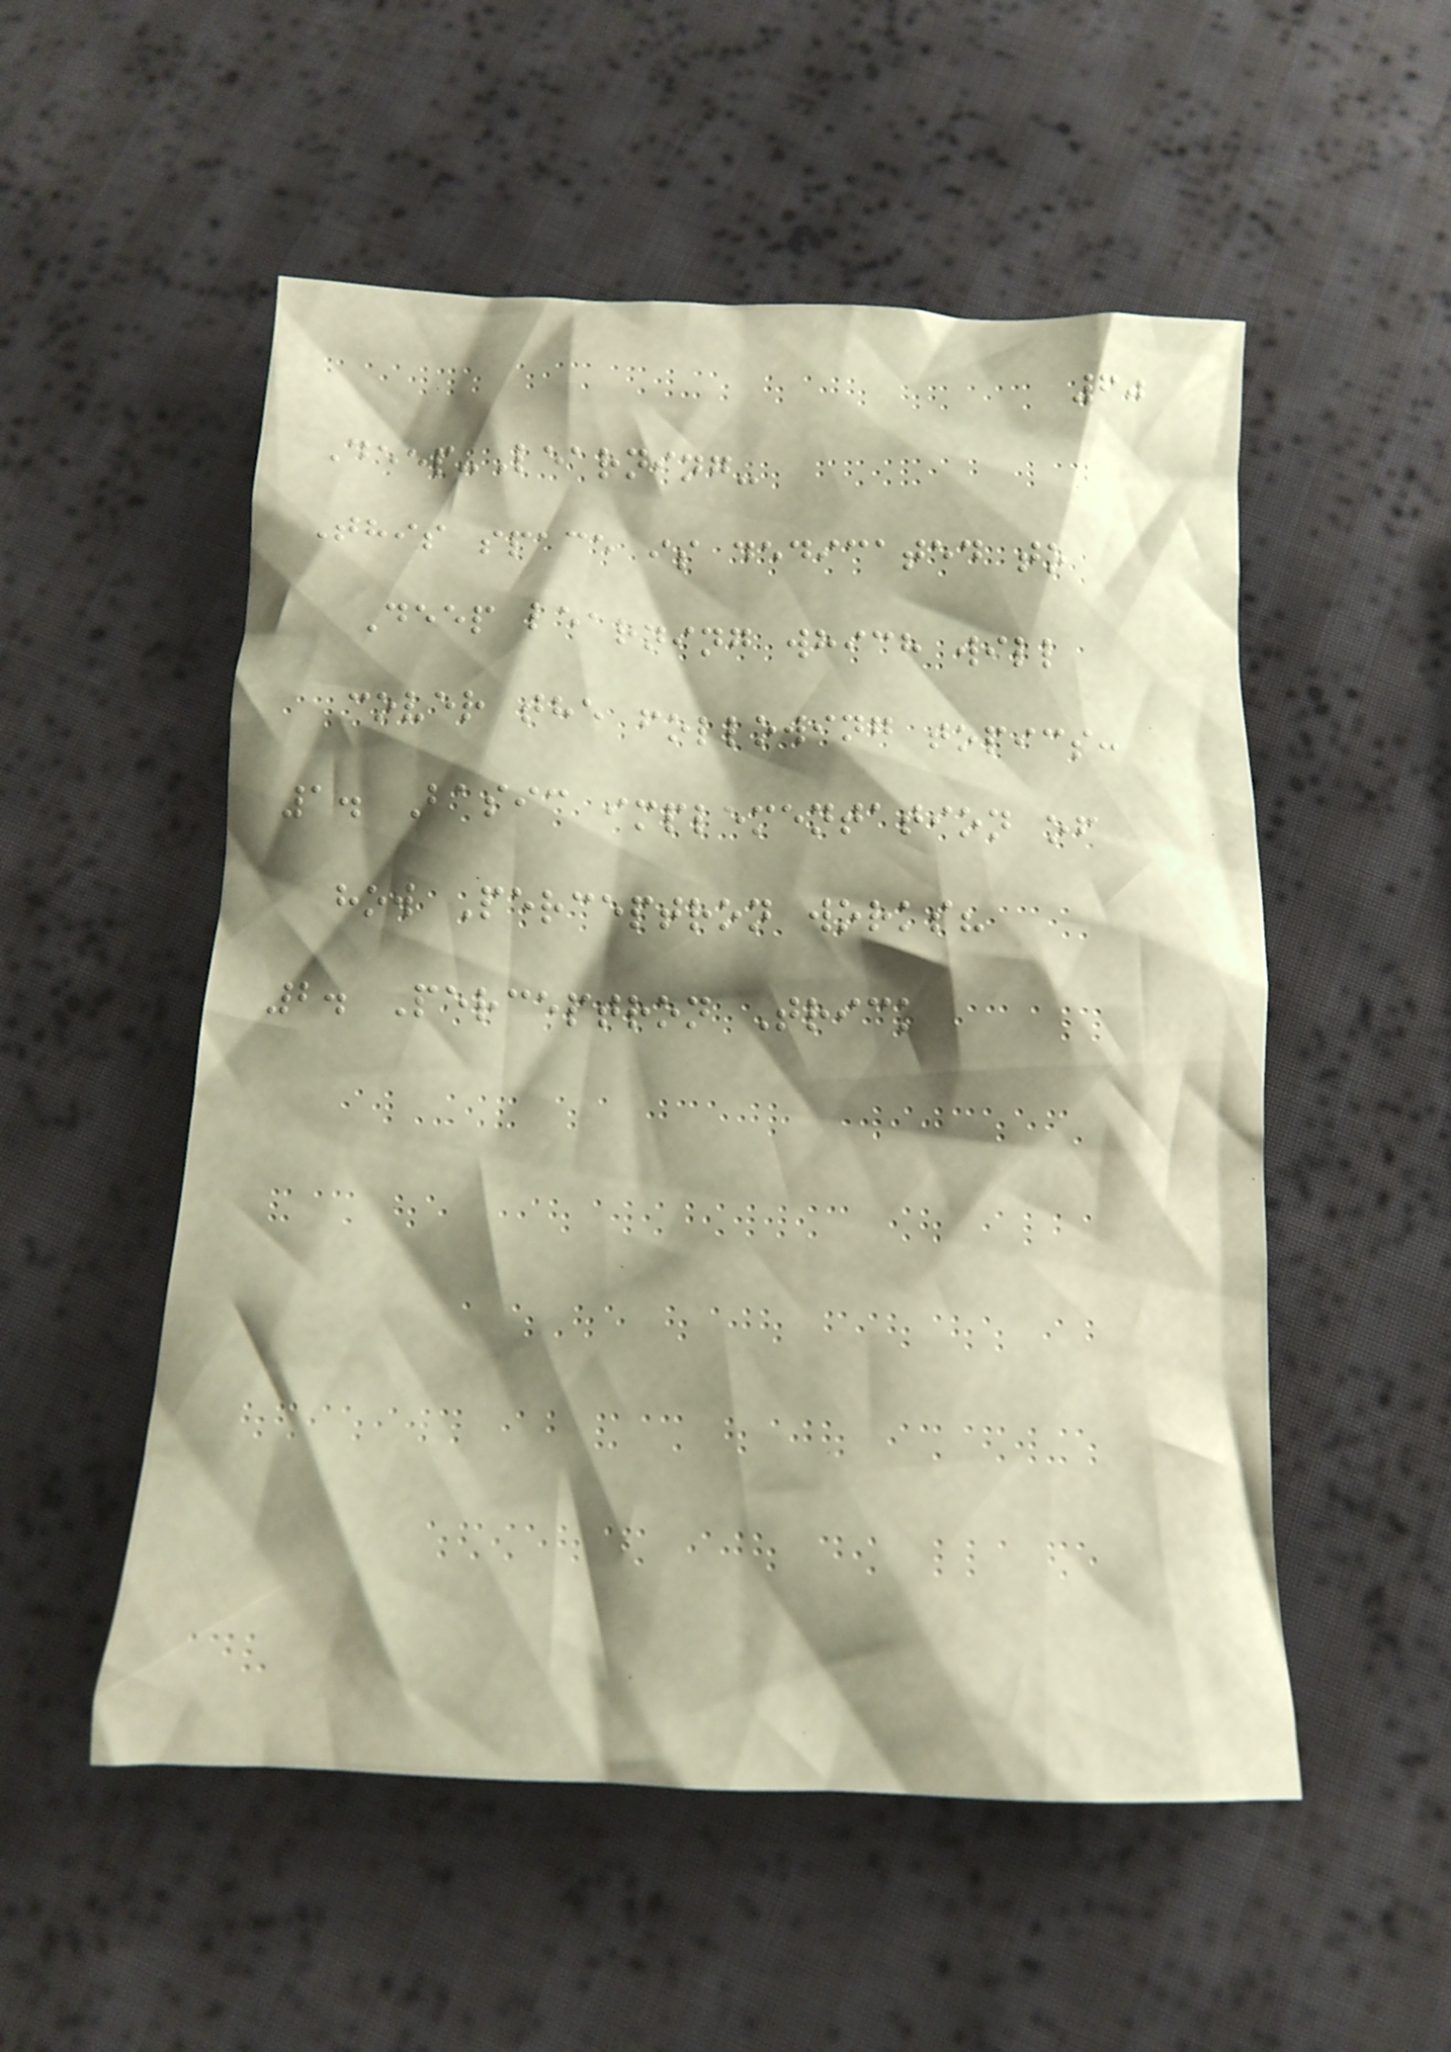60
Deep-Learning-
This space is dedicated to
Deep learning which will
cover the following topics:
1. Basic implementation of
how Perceptron works?
2. Perceptron Trick
